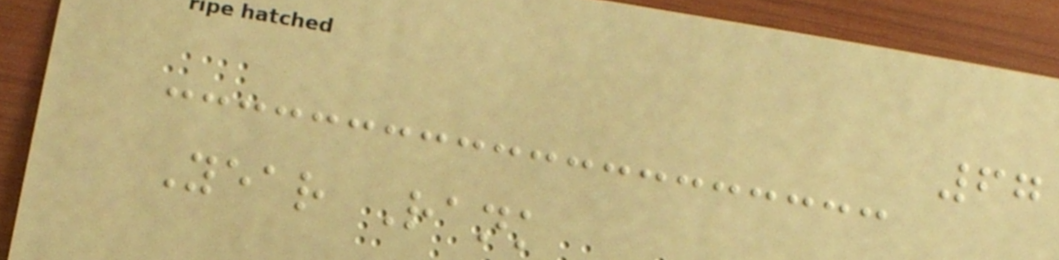67
Year Rank
